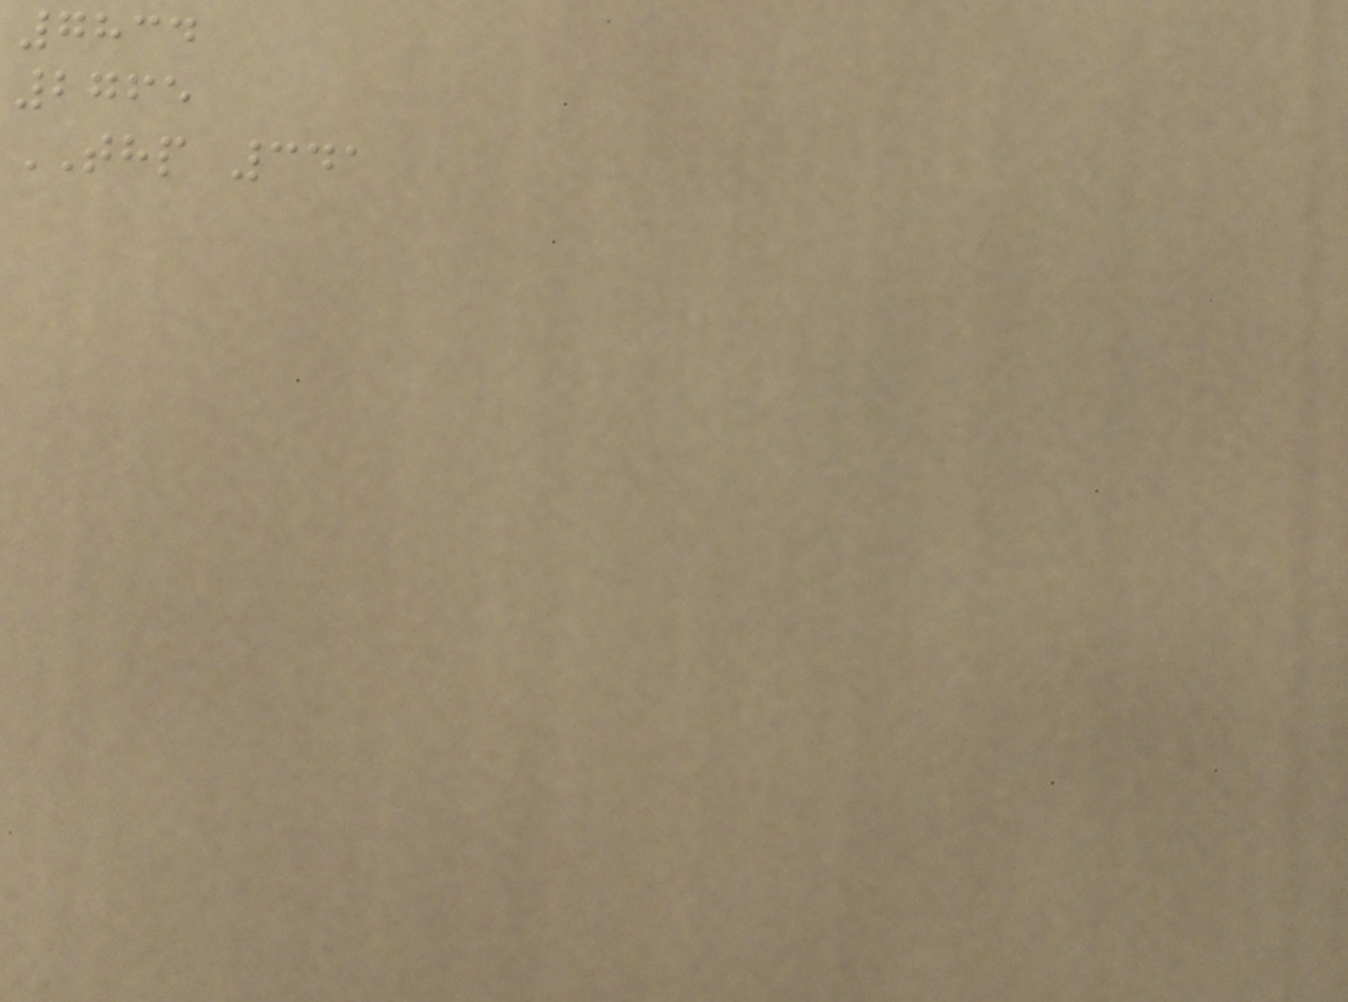7834
2765
THP 341
